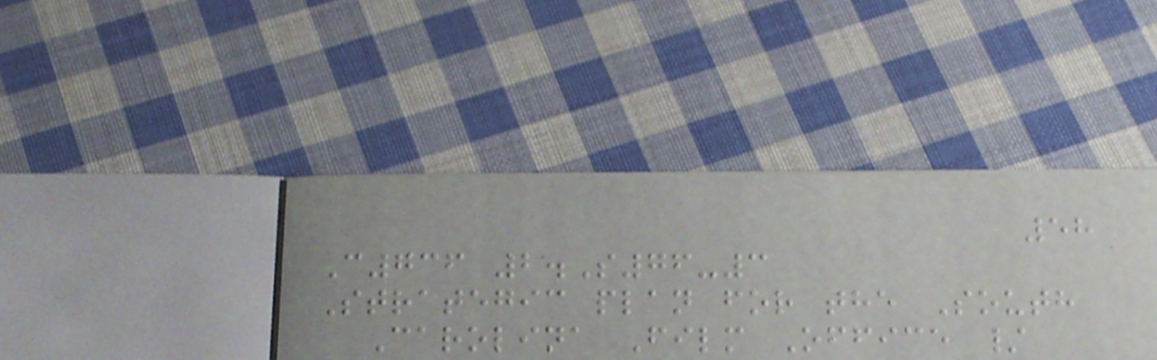58
C736 2.S76-3
Strategic plan for the South
Carolina Film Office /
